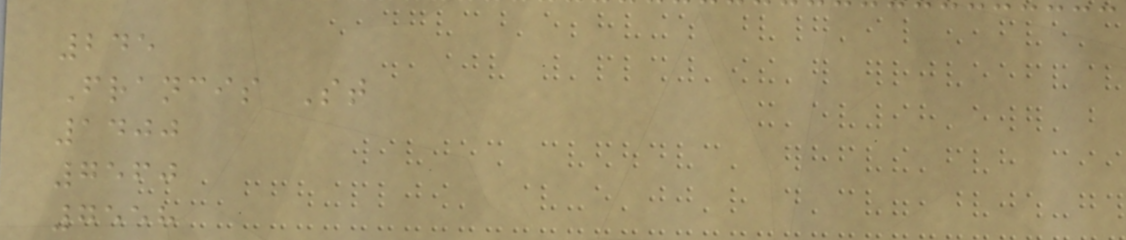245
Francis St
1400
7560
7558
